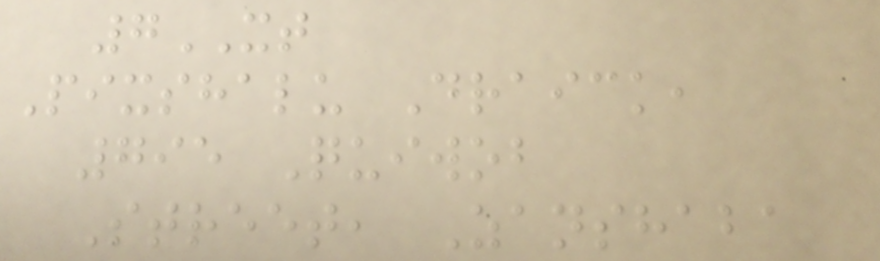7XT
Pixshalu Draick,
795 Quiwob
Street, Zanshaba
